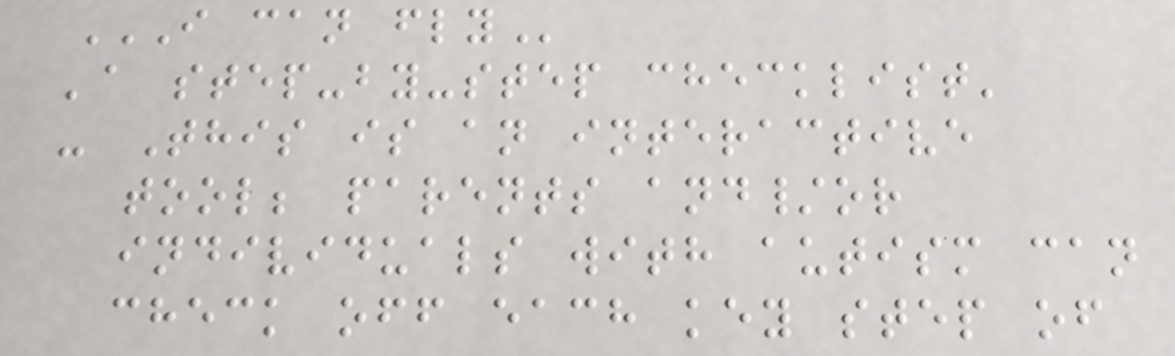I CAN FLY
'a step-by-step checklist'
- This is an interactive
tool; parents and/or
individuals with autism can
check off each key step of
